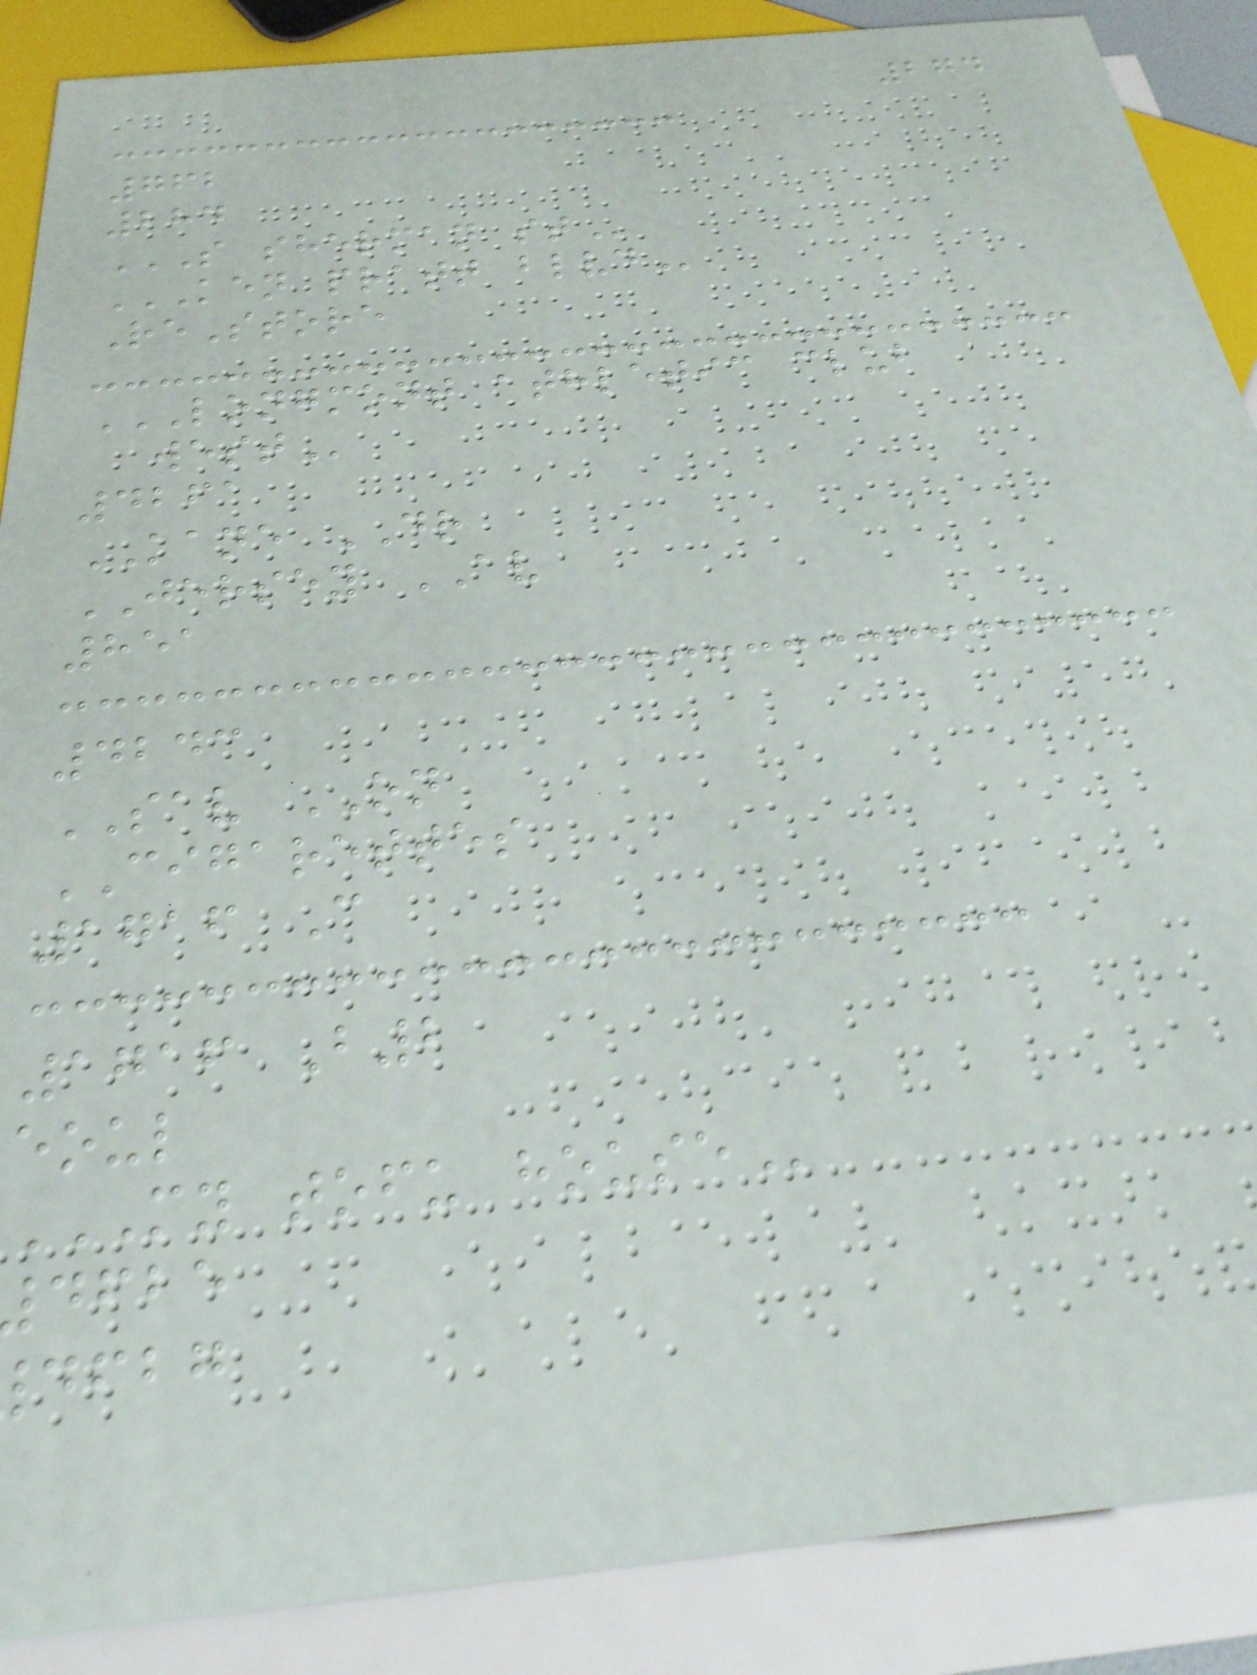274
762
284
S SHERMAN ST
KEN PRATT BLVD
ReStore
LONGMONT ATHLETIC CLUB
4261
KANE DR
JERSEY AV
851
4243
SAV ON
CIGARETTES
1716 C
1716 B2
eoul
MY TOFU HOUSE
dfbe
dfbg
